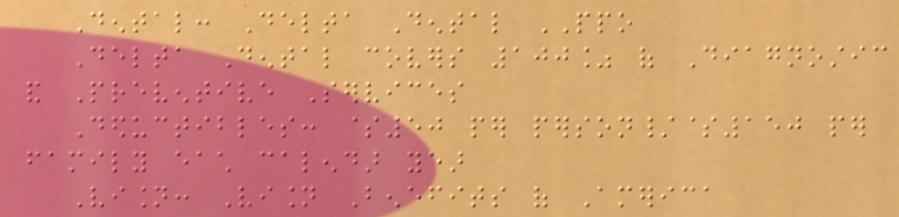Dental: Delta Dental PPO
Delta Dental covers 100% of Diagnostic
and Preventive Services
Deductibles: $50 per person/$150 per
family each calendar year
Vision: Vision Benefits of America
